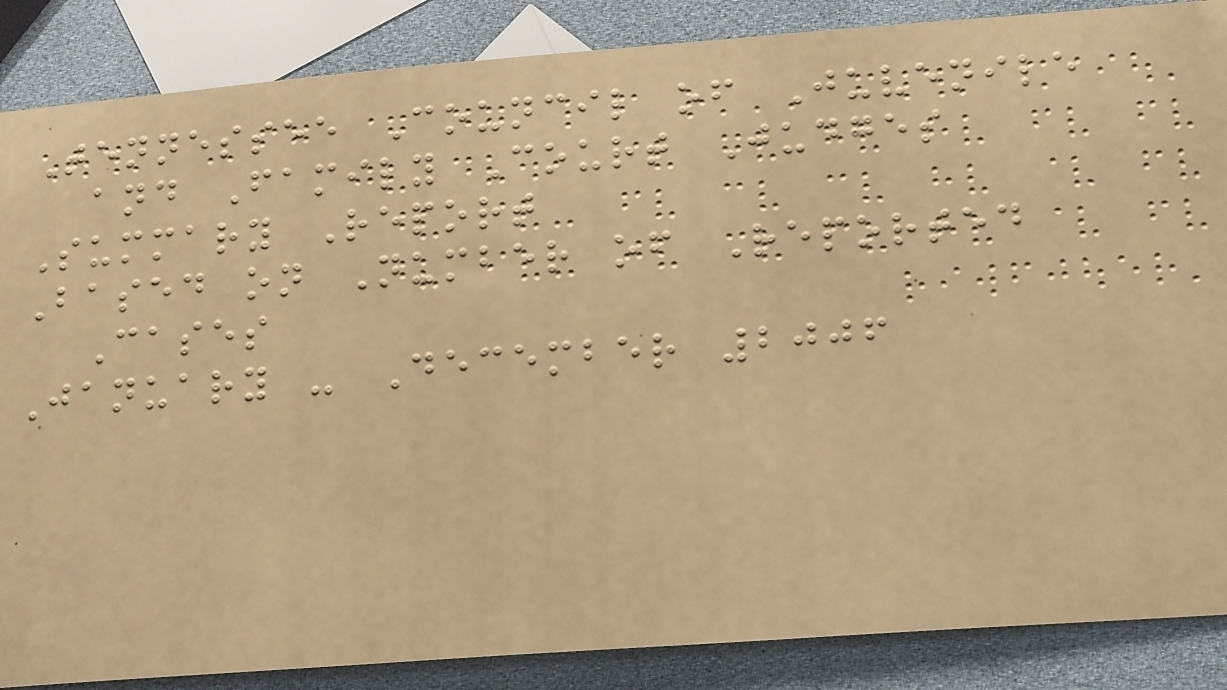Tennessee Council of Juvenile
and Family Court Judges
Summary Report
Based on Number of Reported
Cases
January - December 2006
